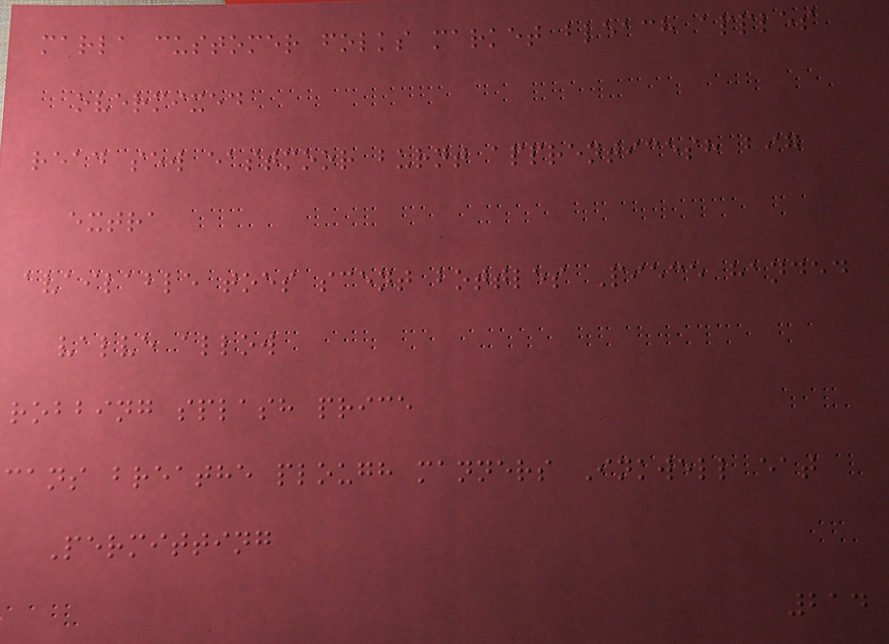marla customer folks market bleach apples
overmixed
read sew eastmoor burnt apprenticesh big
extra
available toes scent bottles Piece handed
valve allow
robbing splash price
cans breathe plough manners Inkwell eat
Permitting
214
